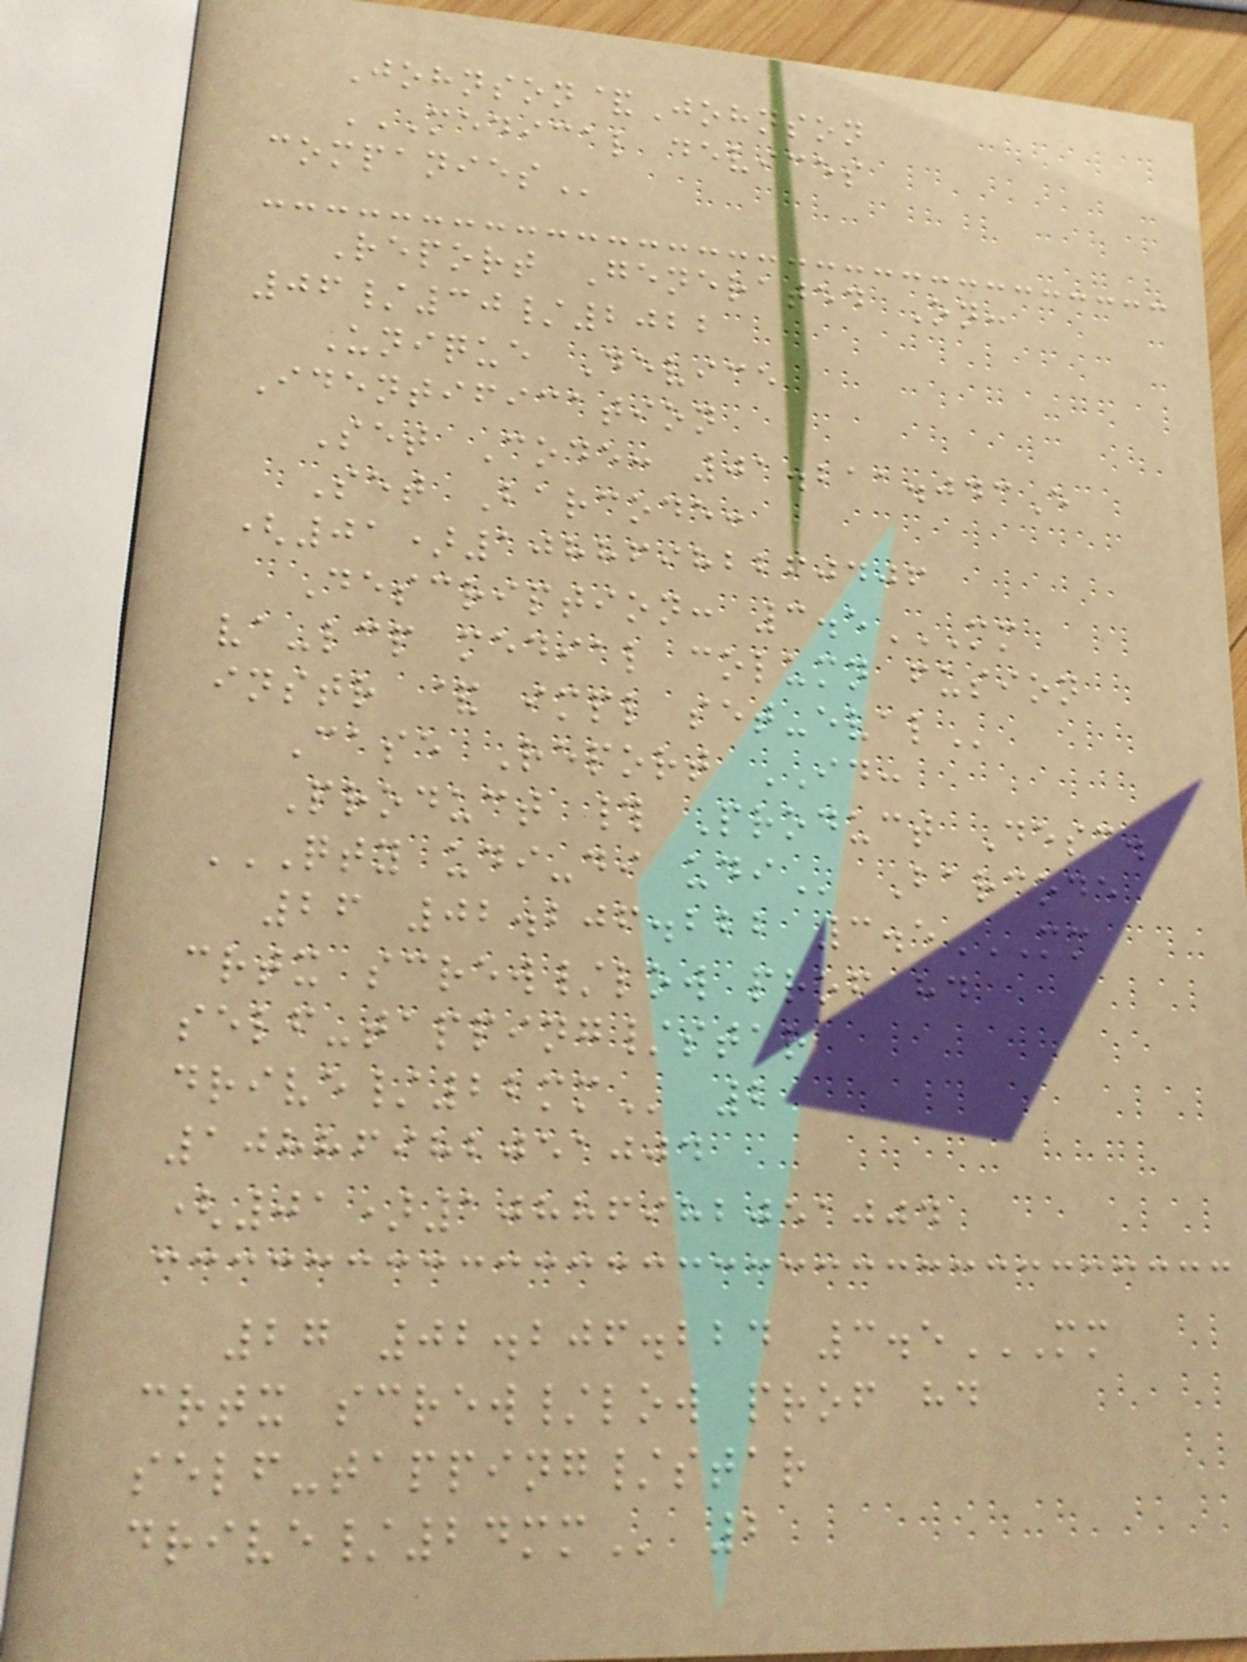Johnson&Johnson
MEDICAL DEVICES
COMPANIES
Report Generated On:
06/30/2022
Unique Device
Identification
Set Code: 01.211.043E
Set Barcode:
(01)10886982260406
Description: 3.5MM
VA-LCP MEDIAL COLUMN FUSION
INSTR & IMPL SET-EVAL
Case Report ID:
Product # Product Desc.
QTY UDI-DI UDI Barcode
26 02.206.222 3.5MM
CRTX SCREW/LOW PROF HD
SELF-TAPPING/STAR
DRIVE/22MM 2
10886982051004
(01)10886982051004
27 02.206.224 3.5MM
CRTX SCREW/LOW PROF HD
SELF-TAPPING/STAR
DRIVE/24MM 2
